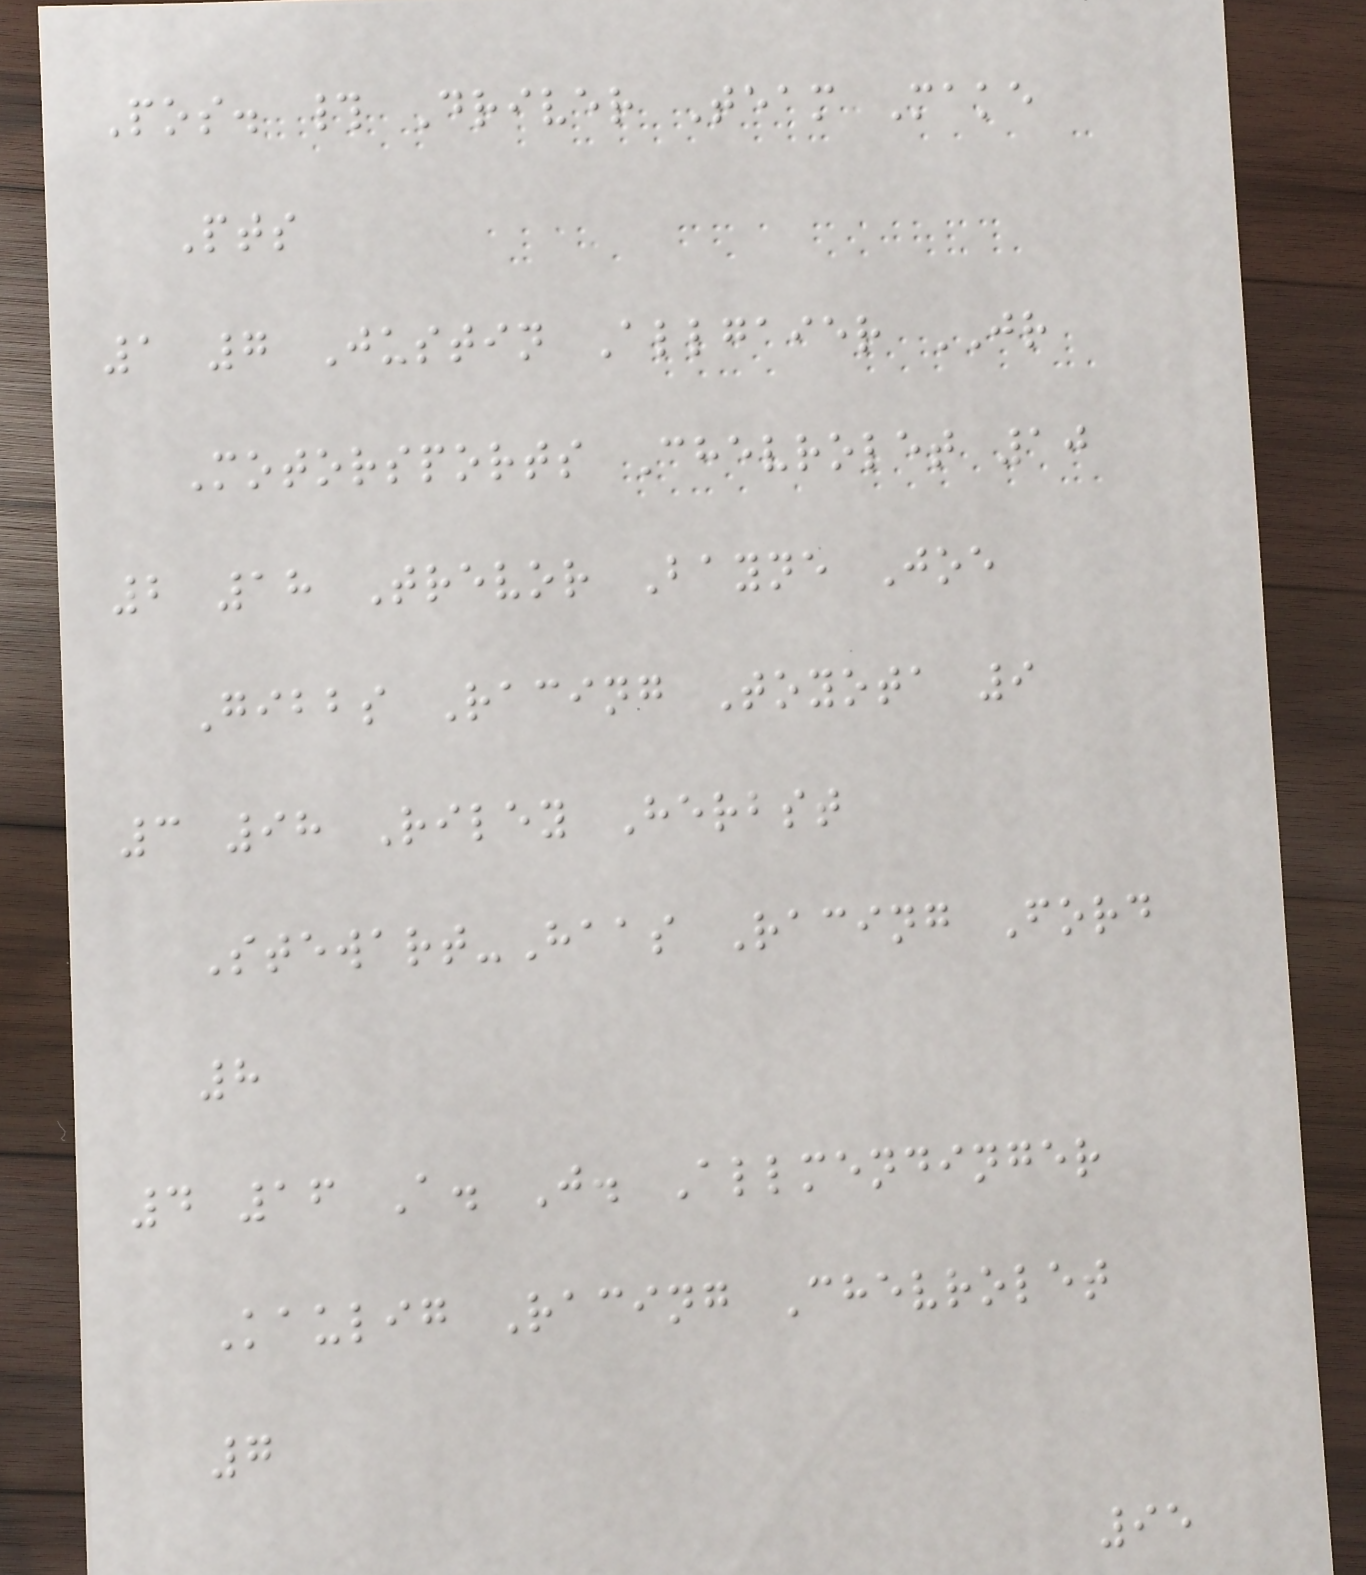Pos. # Driver Team Make
Pts
1 7 Justin Allgaier JR
Motorsports Chevrolet 10
2 18 Trevor Bayne Joe
Gibbs Racing Toyota 9
3 98 Riley Herbst
Stewart-Haas Racing Ford
8
4 16 A. J. Allmendinger
Kaulig Racing Chevrolet
7
95
